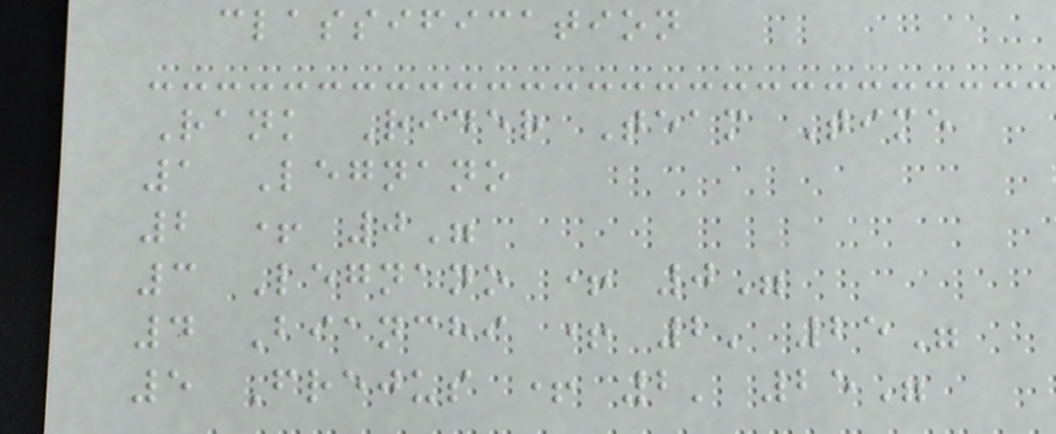classification
Rank Rider Team Time
1 Legnano
2 + 0"
3 Legnano + 0"
4 Bianchi + 2' 25"
5 Frejus + 2' 25"
